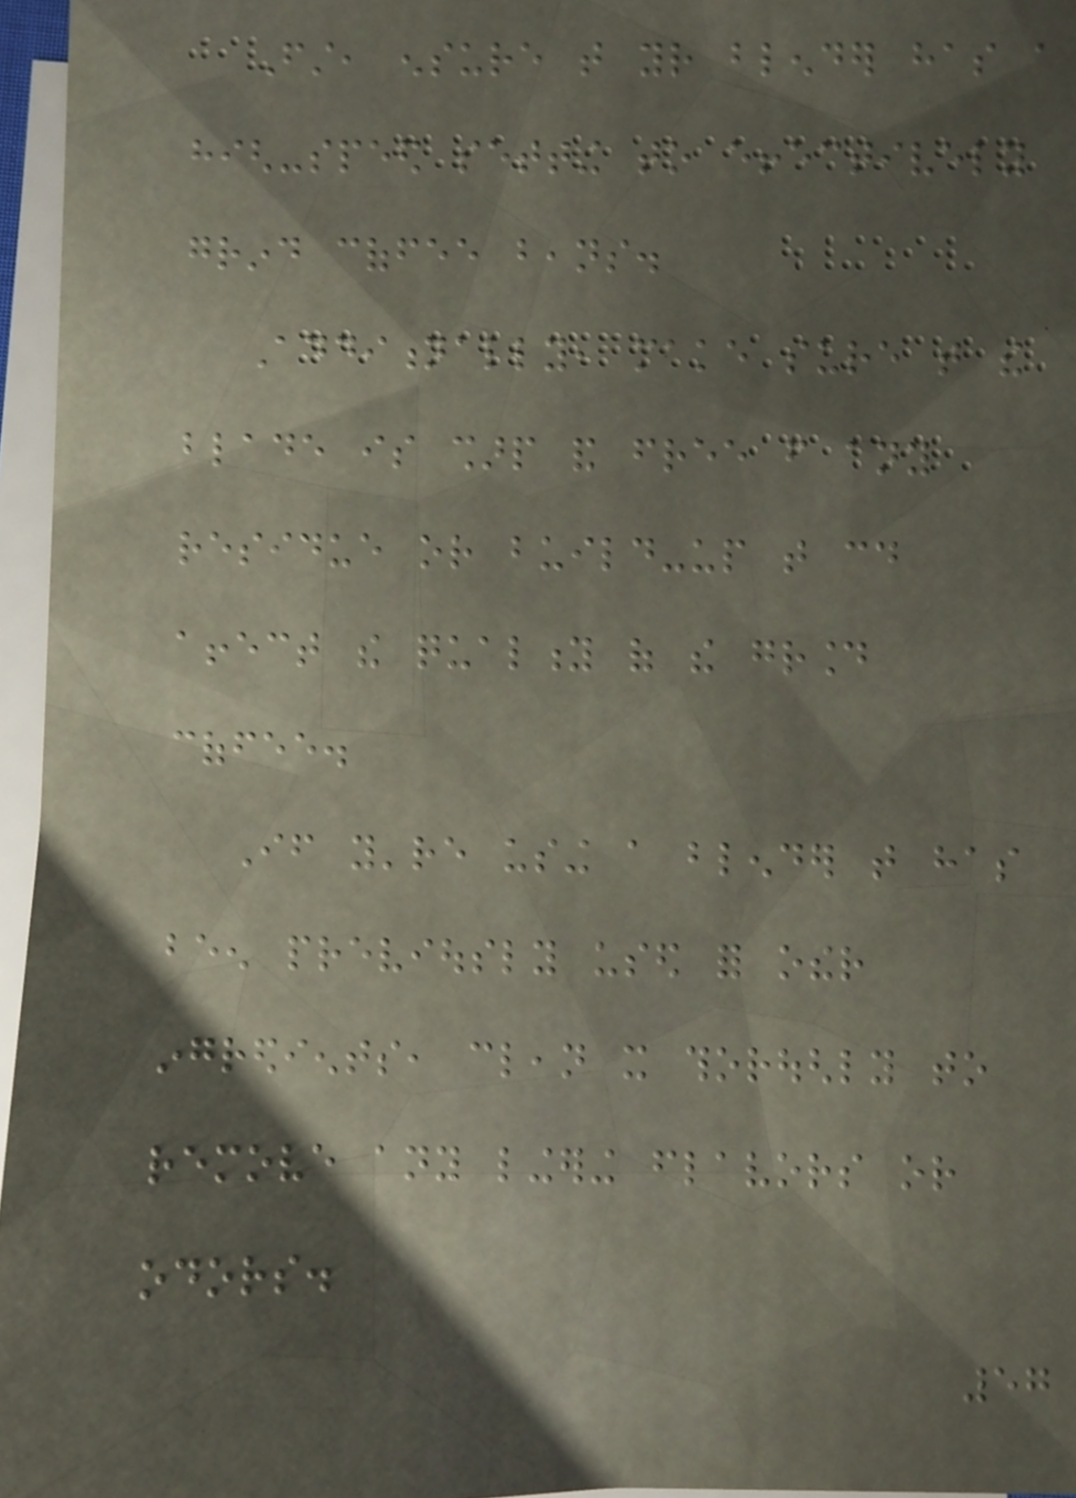First, ensure that your blender has a
high-speed setting to effectively
grind coffee beans.
Additionally, make sure that the
blade is sharp and free from any
residue or build-up that could
affect the quality of the ground
coffee.
If you're using a blender that has
been previously used for other
ingredients, clean it thoroughly to
remove any lingering flavors or
odors.
57
